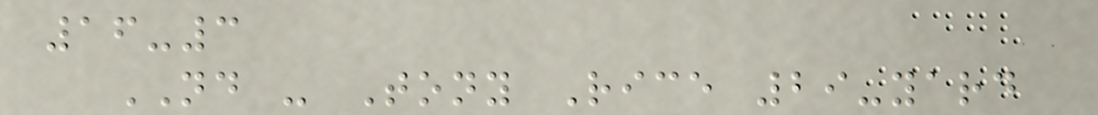16-3
ND - Tony Rice 29-yard
